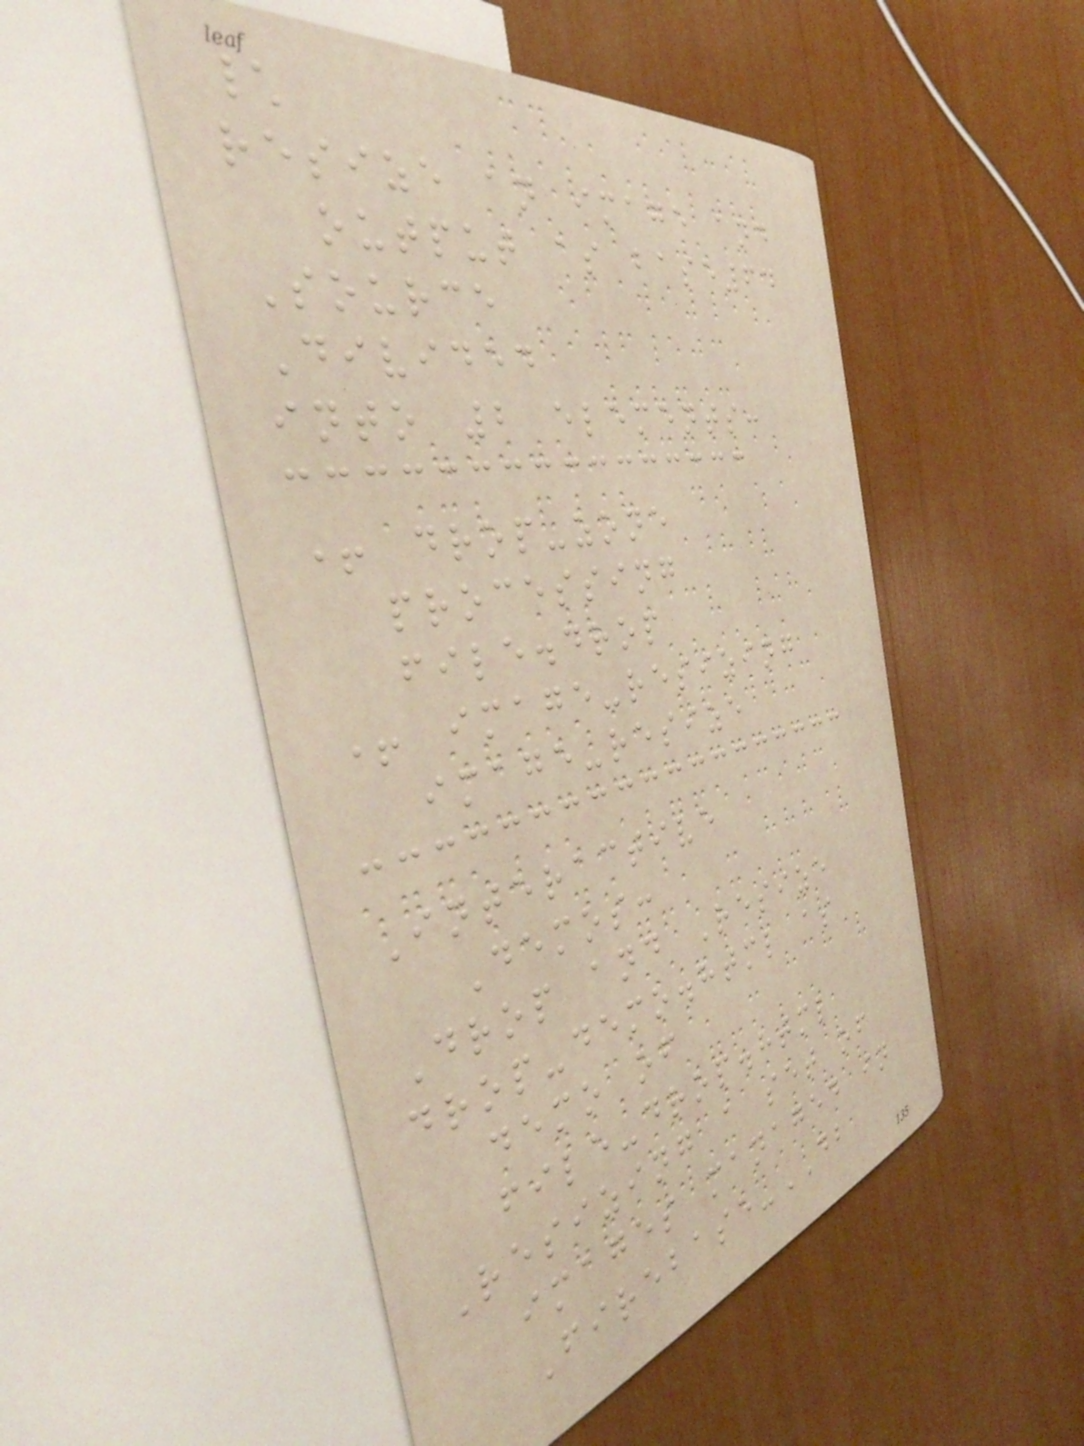\
resize an image and
output as base64
Source
Divided
into 2 elements:
+ drop-zone
processing
file.drop
+ image-resizing
image-resize
Interactive
Demos:
Drop and Resize
drop-demo.html as
demo of
file-drop.html
Resizing a set of
images managed in
Firebase-DB
